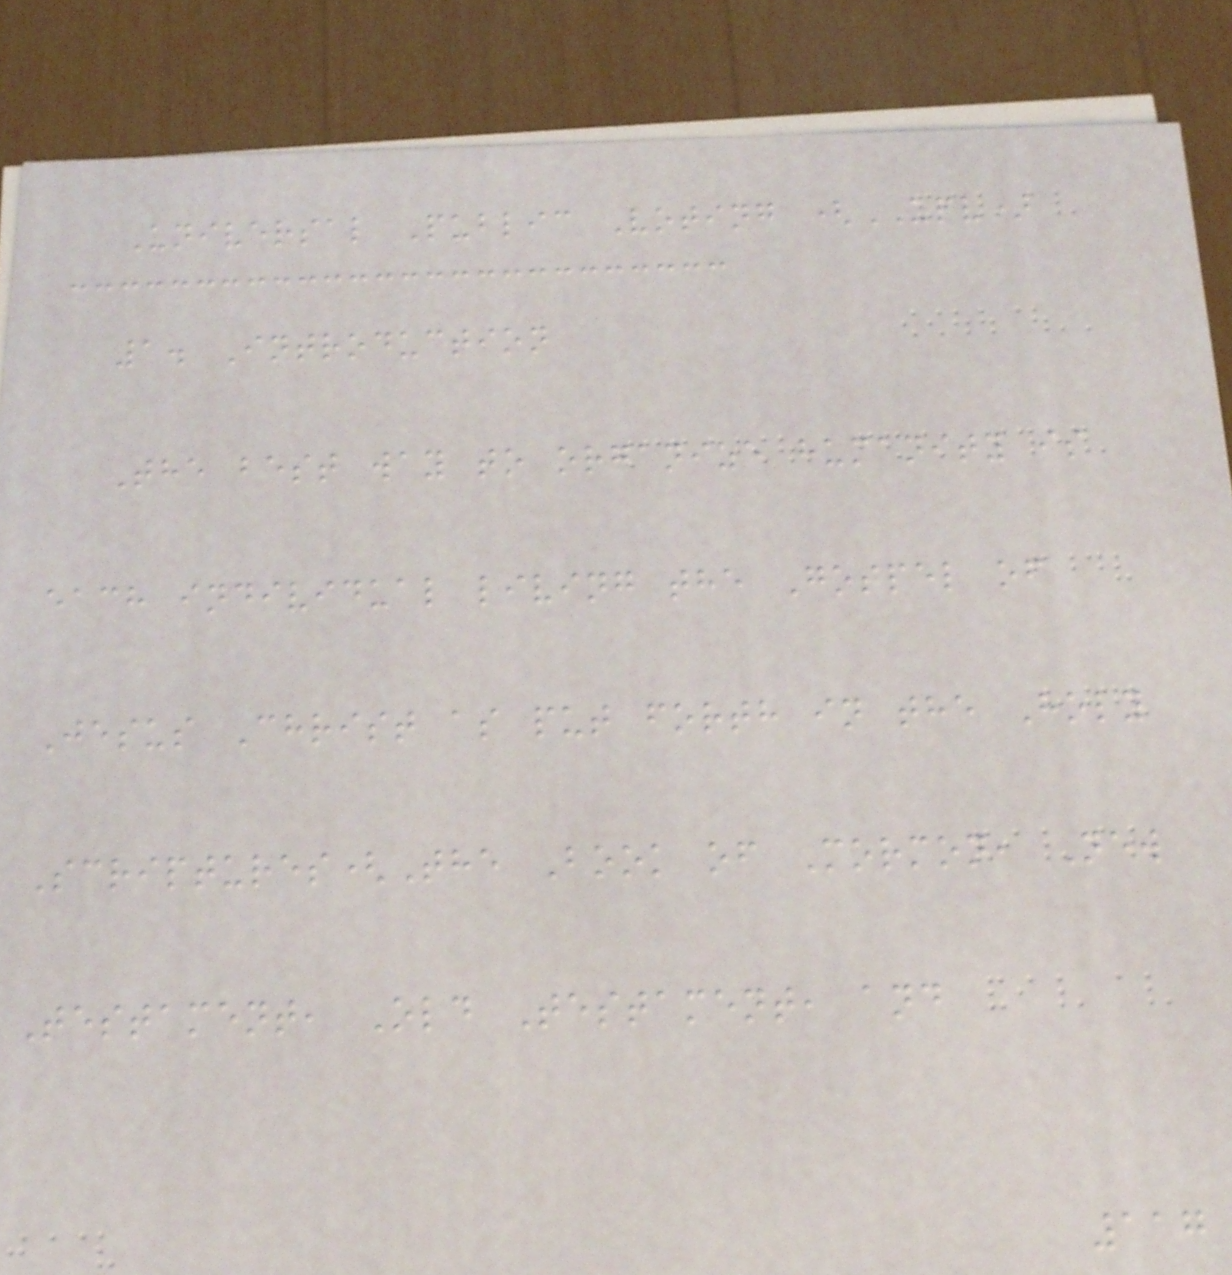Universal Public Voting (UPV)
1. Introduction
The best way to organize humanity is
each individual living the Gospel of
Jesus Christ as put forth in the Holy
Scriptures(The Book of Mormon, New
Testament, Old Testament, and
117
